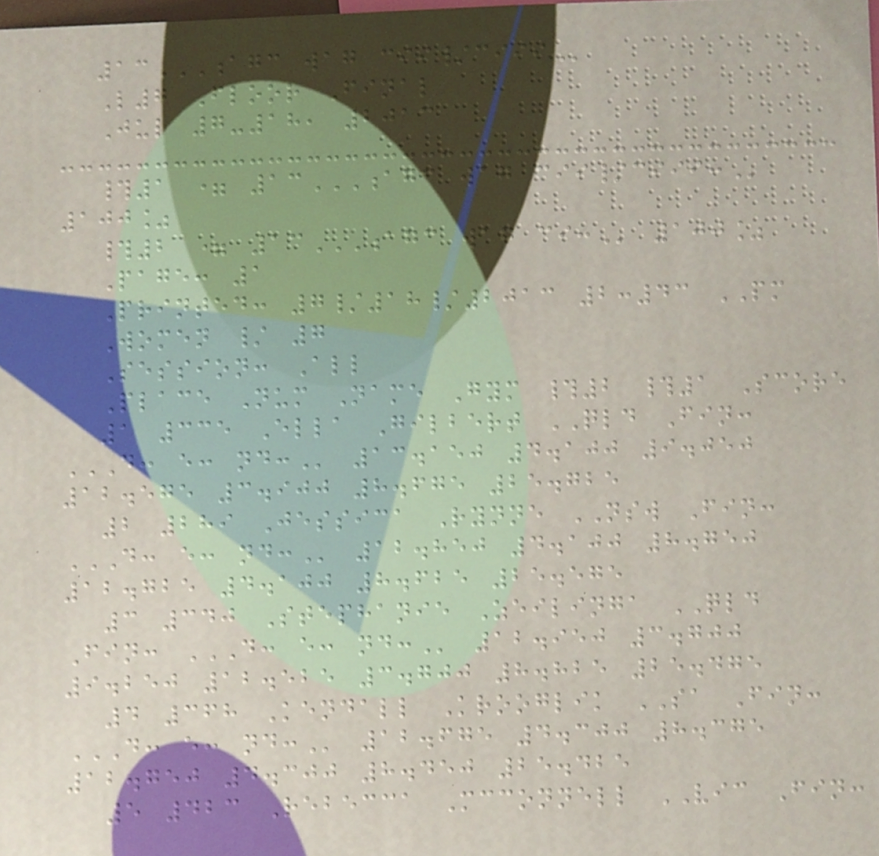13AGC WAG CII/CIII
L7 Floor Final
Jul 7-18, 2013
#1 = 13AGC WAG CII/CIII:
100%
#2 = 13AGC WAG CI: 100%
Page: 1
Printed: 7/18/2013 2:43 PM
Women / 7
Session: All
Place Num Name Gym #2 #1 Score
1 335 Ella Gilbert QLD Fin:
D: E: ND: 13.150 4.100 9.050
12.575 3.900 8.675 25.725
2 289 Jessica Rynne NSW Fin:
D: E: ND: 12.850 4.100 8.750
12.725 4.100 8.625 25.575
3 340 Stephanie Zeilinga QLD
Fin: D: E: ND: 12.950 3.700
9.250 12.525 3.700 8.825 25.475
4 368 Kendall Krooglik SA Fin:
D: E: ND: 12.675 4.300 8.375
12.750 4.300 8.450 25.425
5 423 Rebecca Mcconnell VIC Fin:
